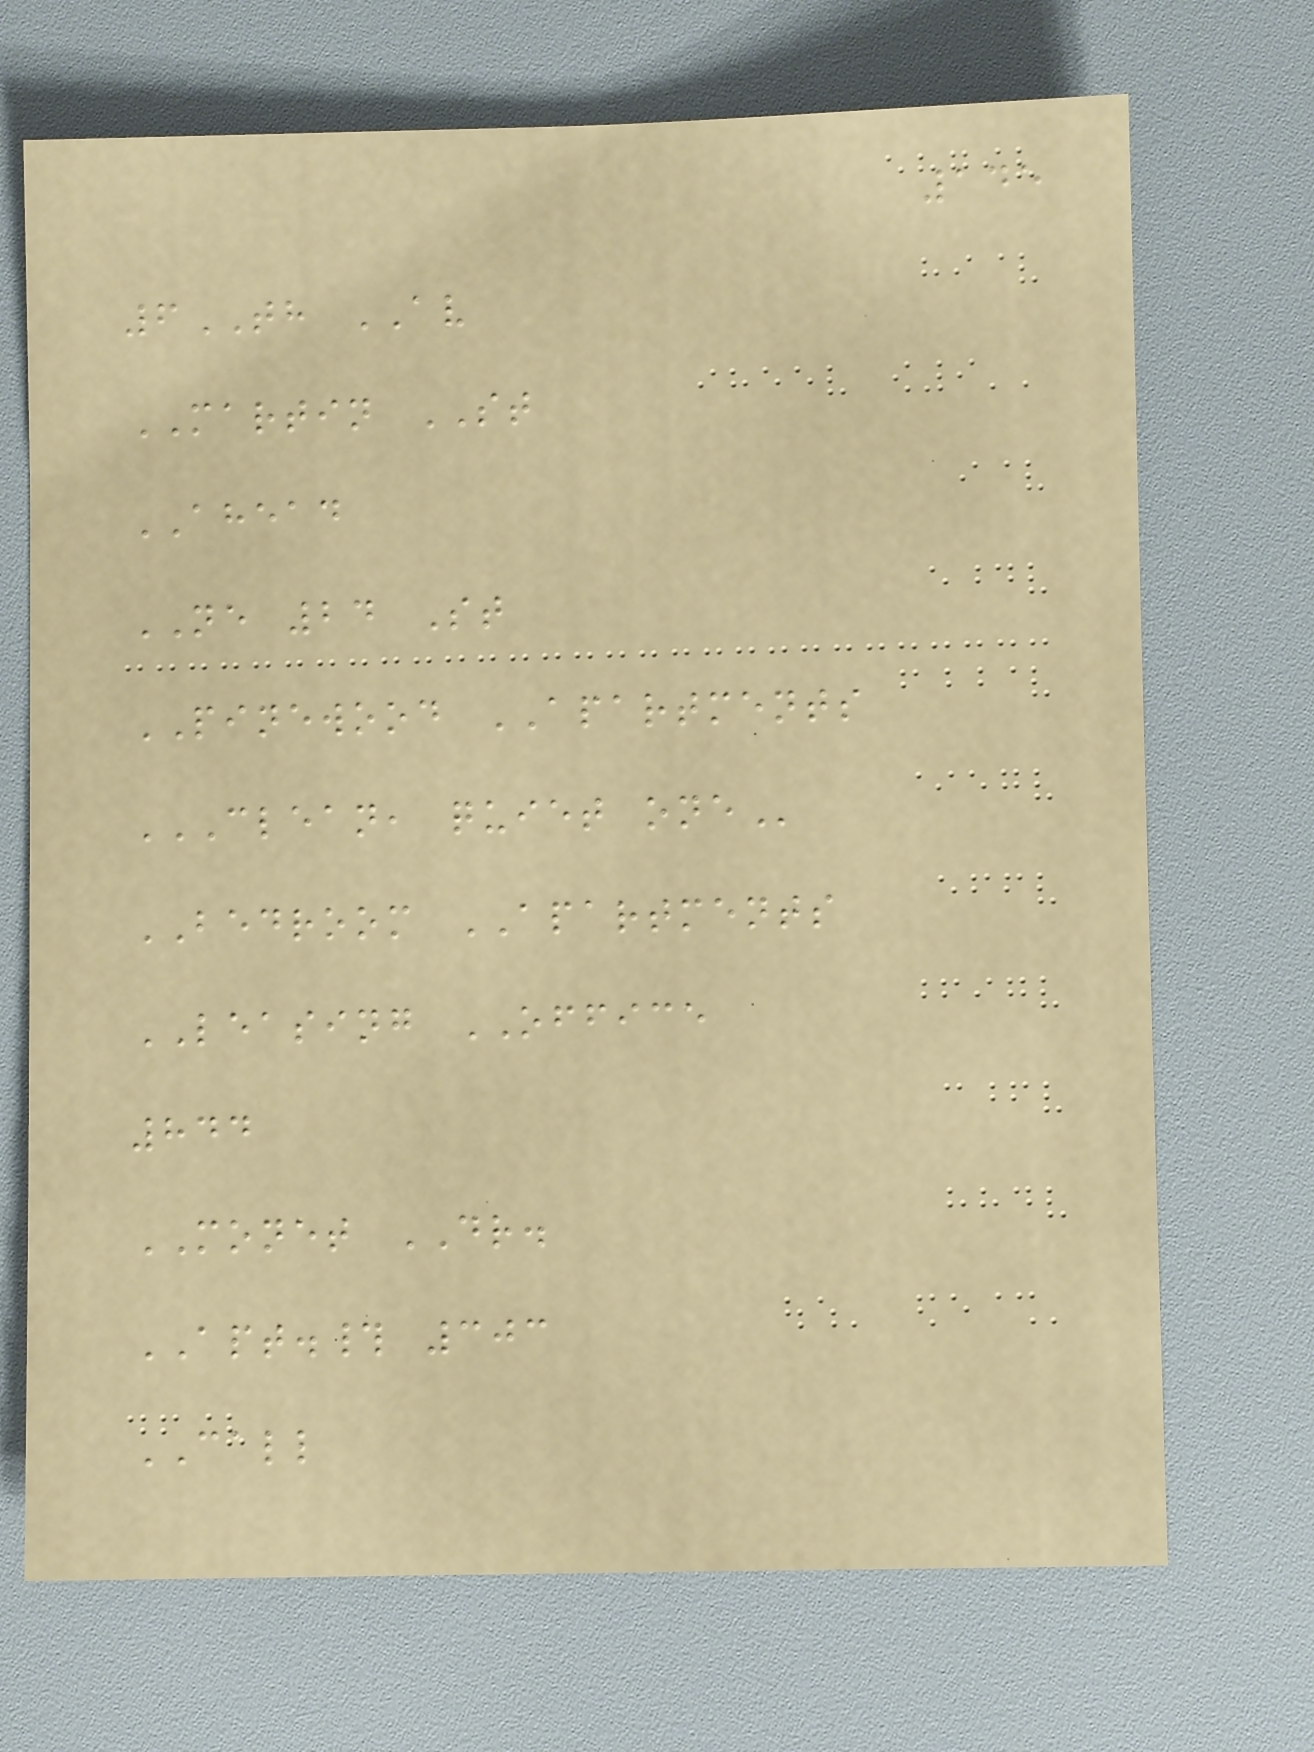145
6TH AV
MARTIN ST
AHEAD
NE 24 St
PINEWOOD APARTMENTS
CLEAN, QUIET ONE
BEDROOM APARTMENTS
LEASING OFFICE
844
MONET DR.
APT.# 303
CALL
